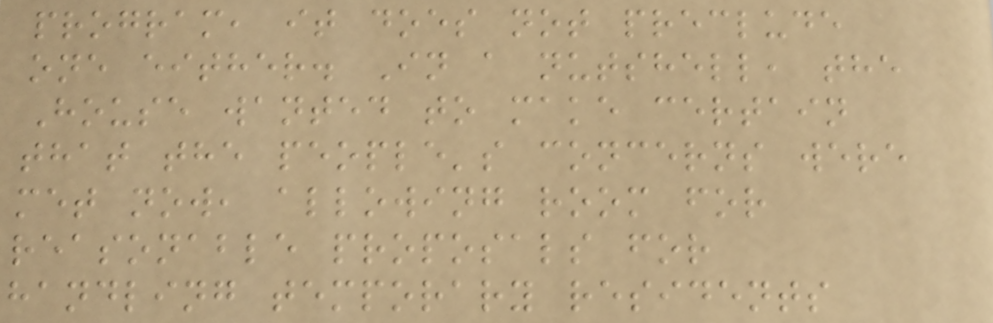program, it does not preclude
one either. In a nutshell, the
House wanted to make certain
that the people's concerns were
met now, allowing room for
reasonable proposals for
handling temporary residents
